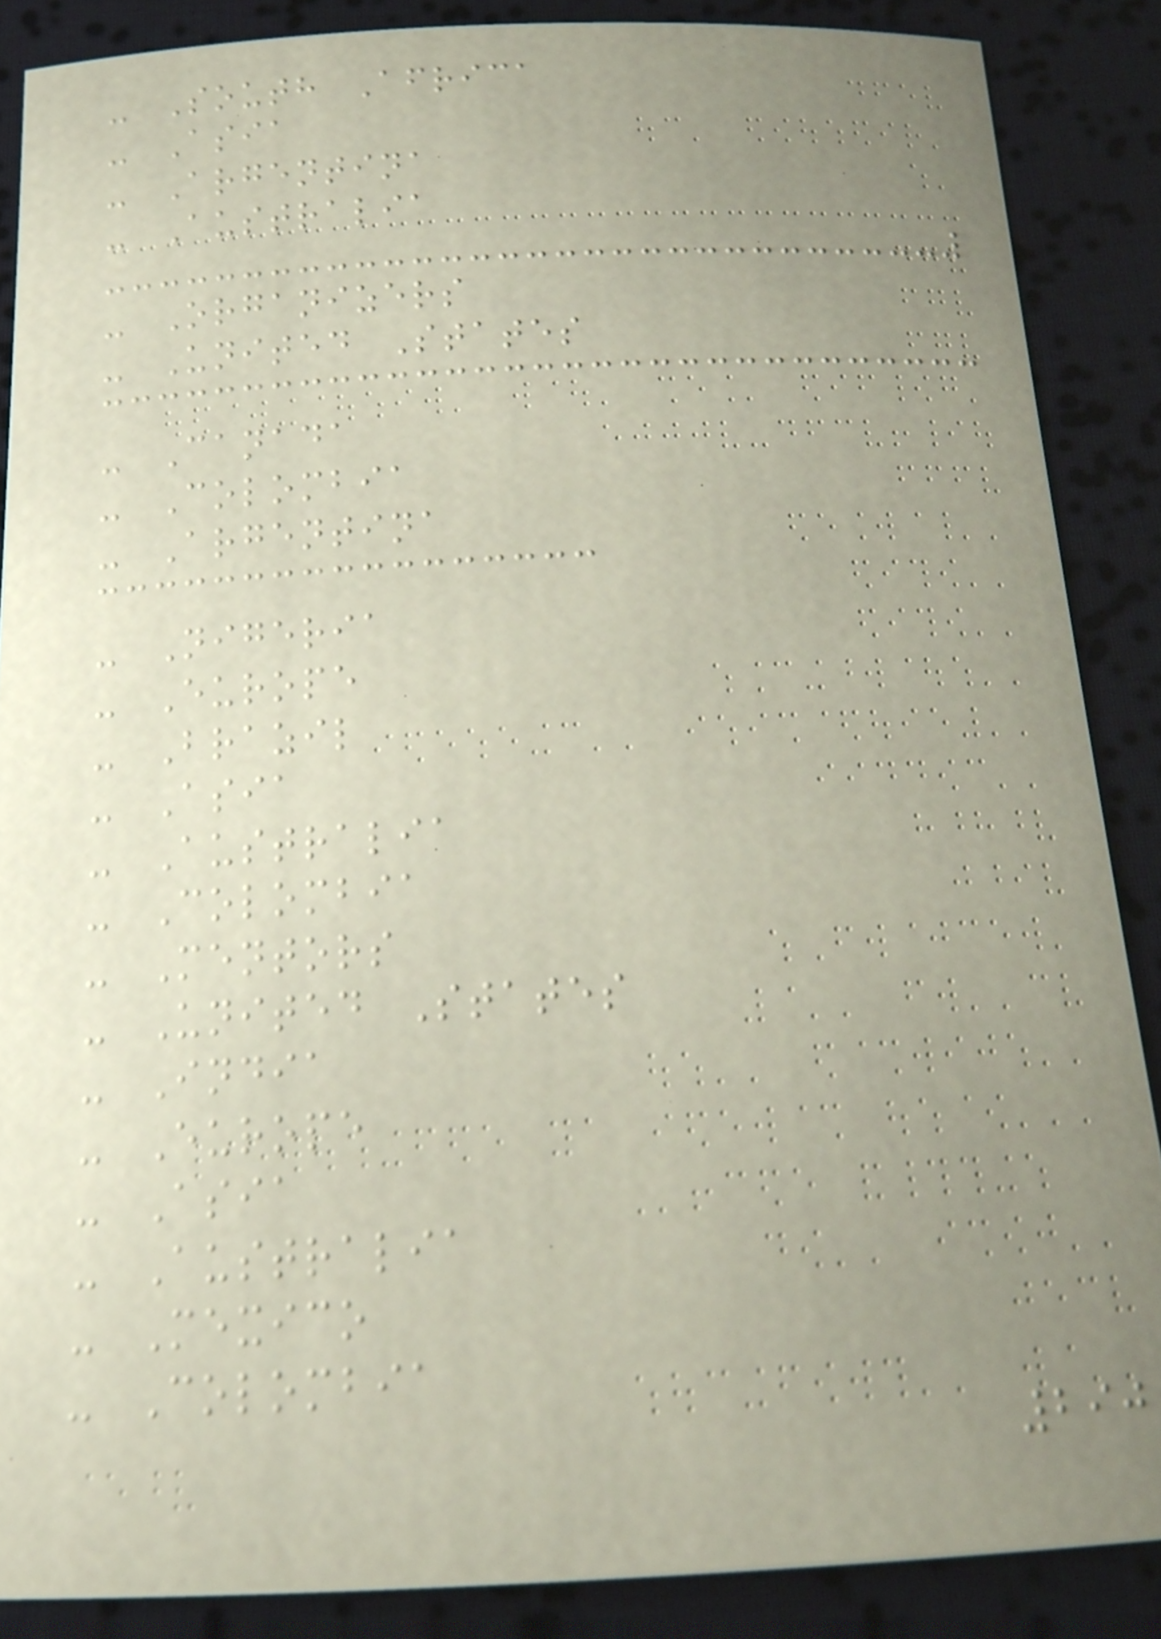- South Africa
- Asia
- Argentina
- Australia
- Organizers
- United States
- Canada
- Colombia
- Argentina
- Nigeria
- Europe
- Brazil
- Asia
- Australia
- Colombia
- Mentors
- United States
- India
- Europe
- Asia
- Australia
- Mexico
- Colombia
290
